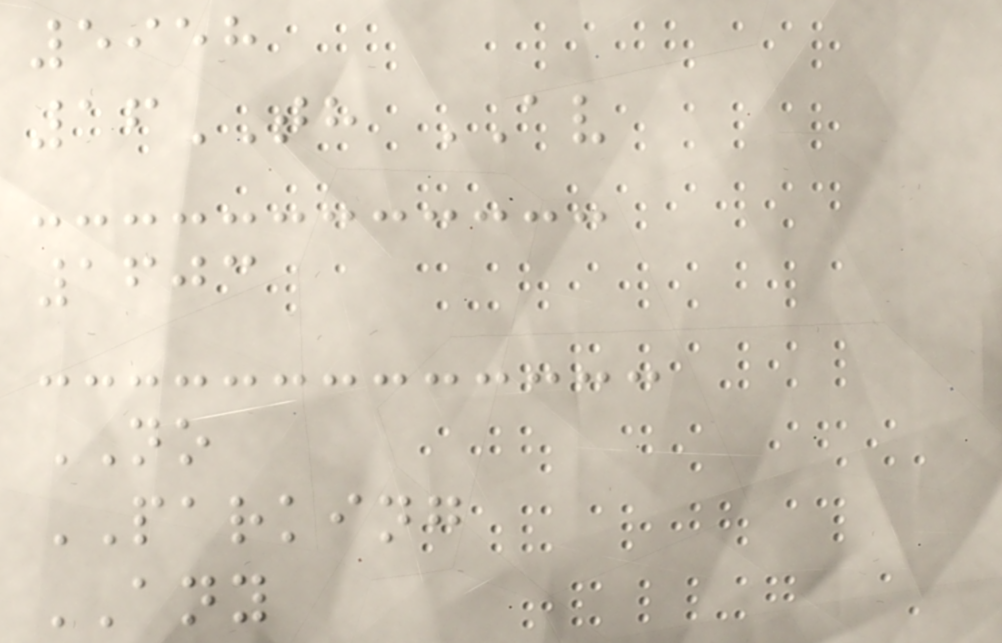5958
16TH AV
1603
NO
PARKING
ANY
